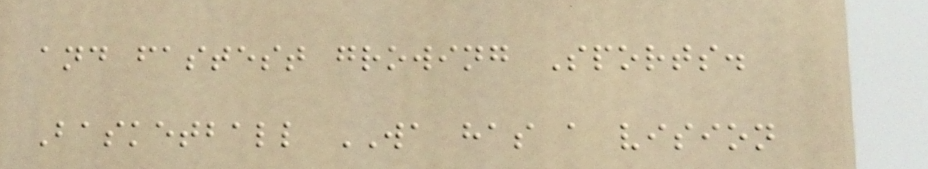and fastest growing Sports.
Basketball WA has a vision
